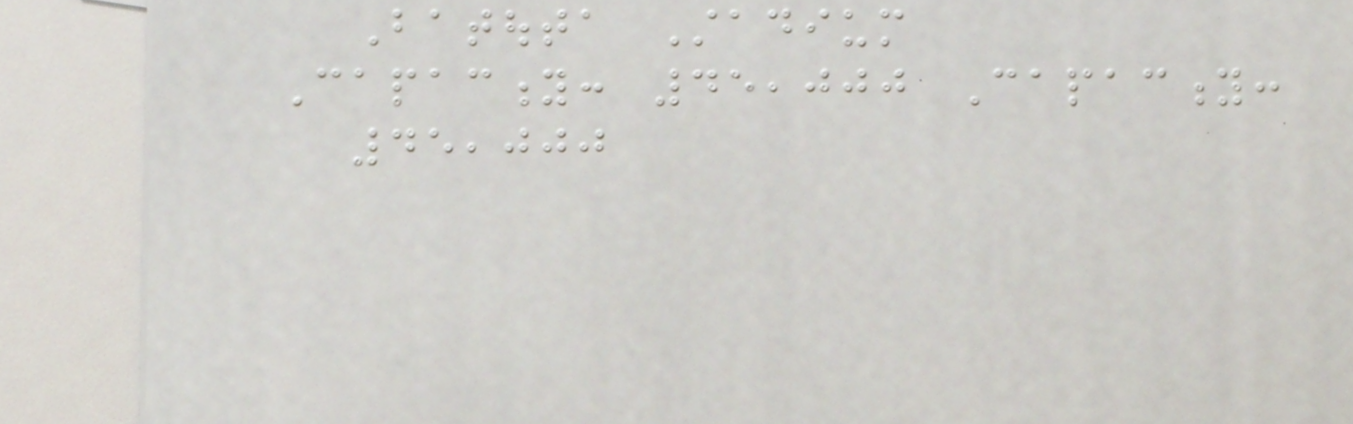Batouta Stadium
Capacity: 45,000 Capacity:
45,000
